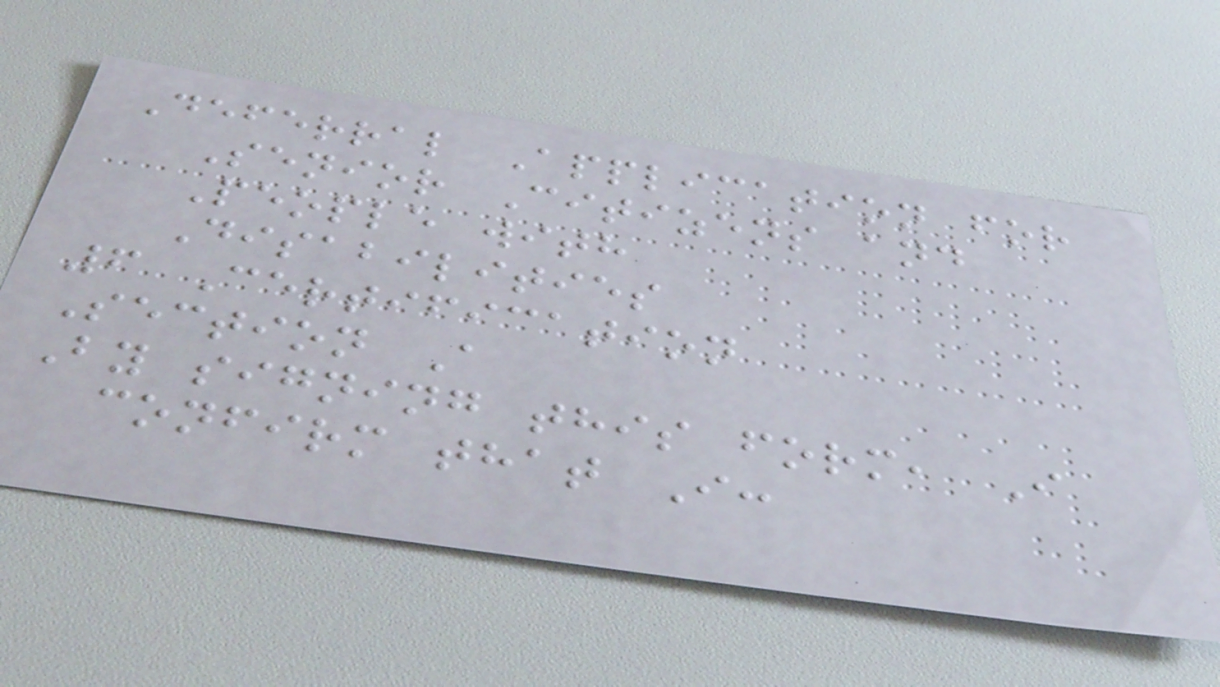Deferral Application for
Senior Citizens and
People with
Disabilities
6 Certification
Section A
By signing this form, I
confirm that I:
